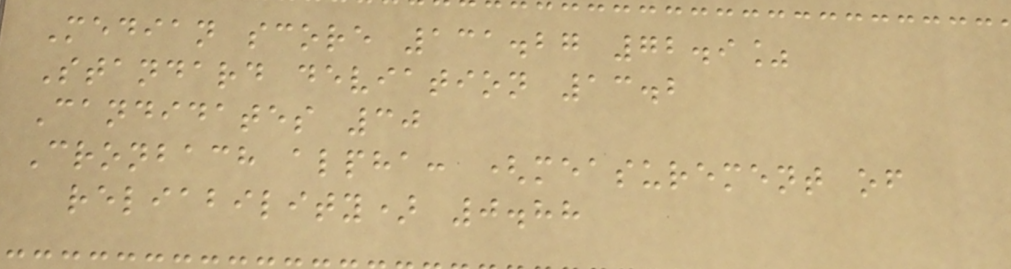Median score 131.27 72.9%
Standard deviation 13.2
Candidates 30
Cronbach alpha: (measurement of
reliability) 0.88
